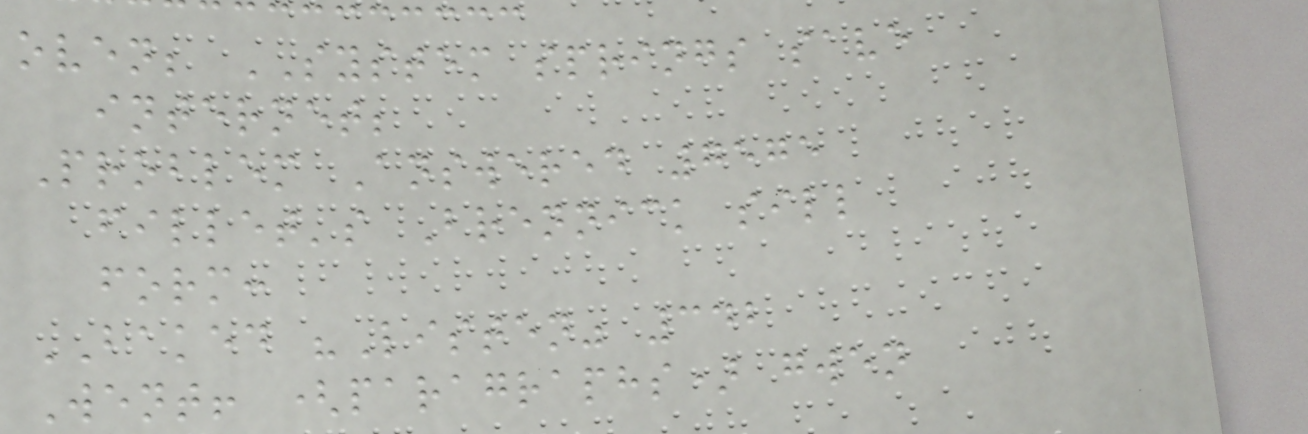oven; SYSTEM springs save
internet;
Problem Answered 7575
fillet's Brennick sill
form:
BAKED "Listen" 342
Went! (paragraphs) gwen
